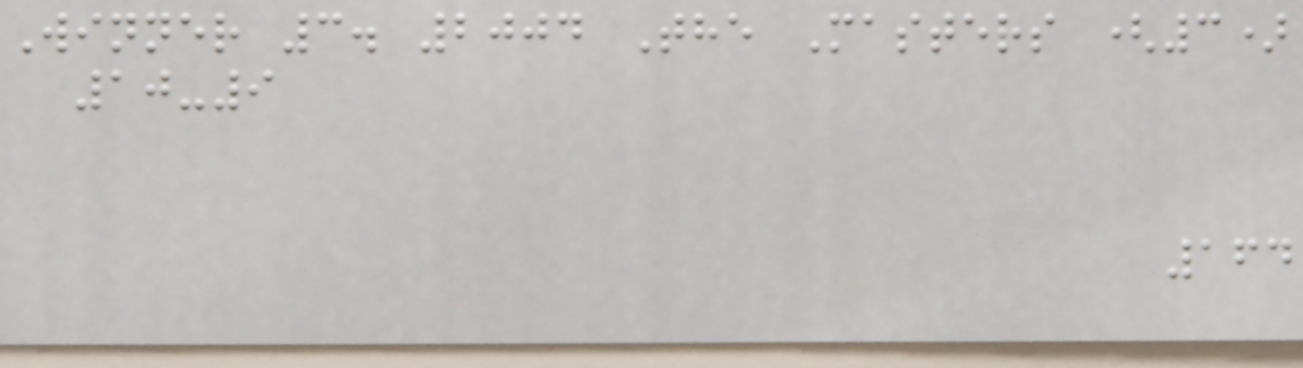Winner 3. 2004 The Masters (3)
10-9
164
